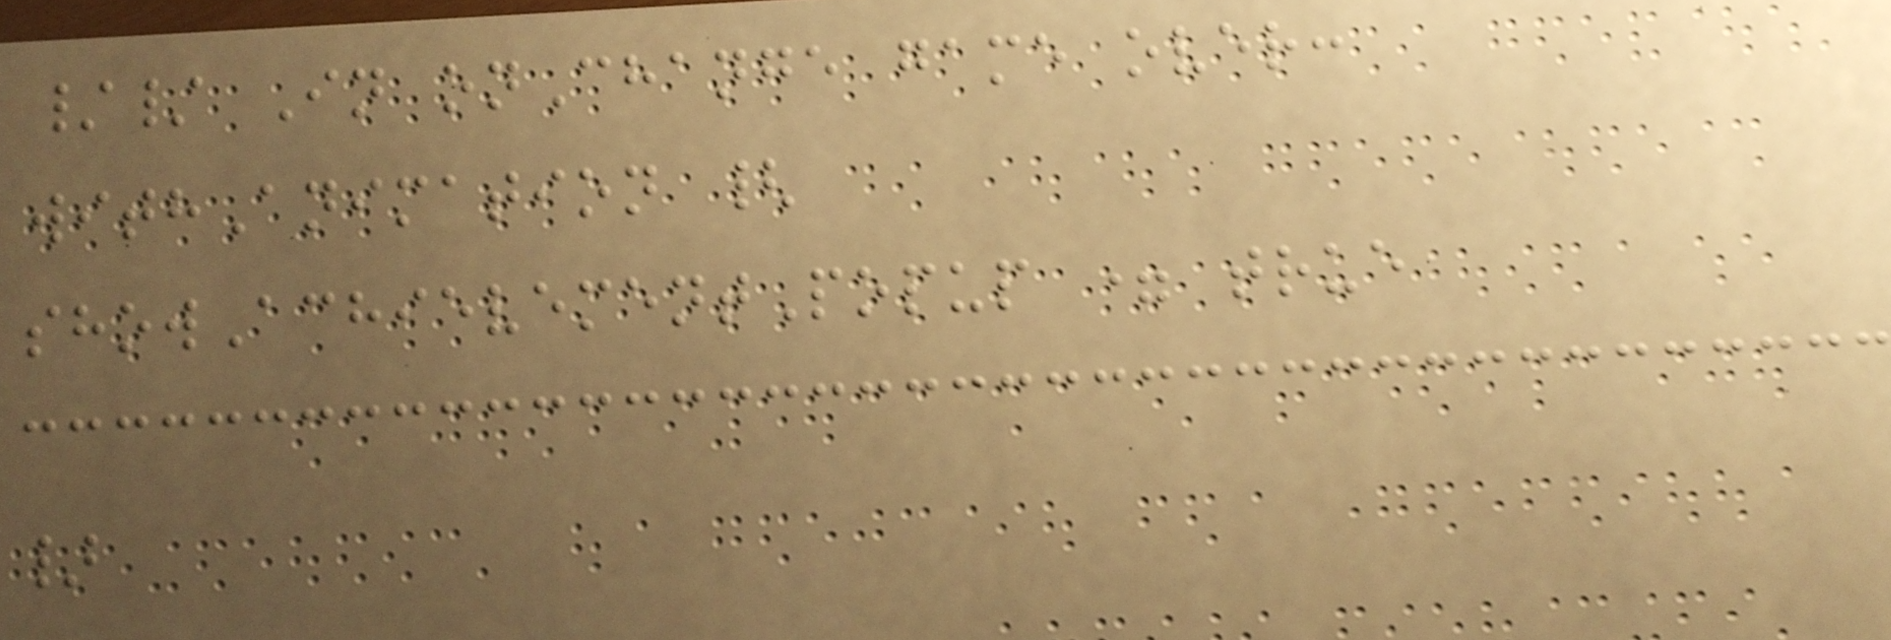// In onChange game over:
withAnimation {
showAchievementPopup = true
}
